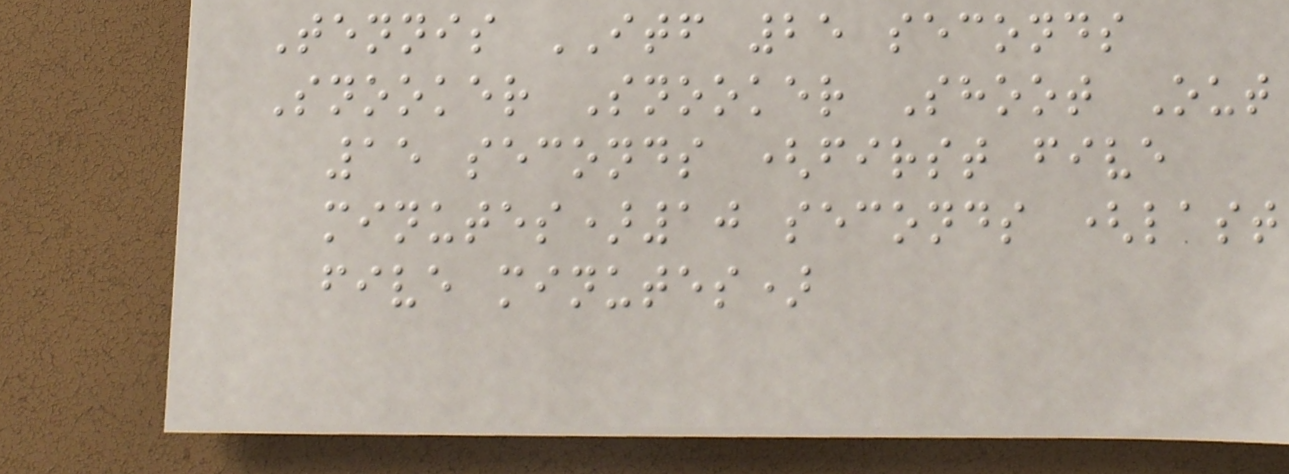Tennis ITF 25 seconds
Snooker Snooker Shoot Out
15 seconds (first five
minutes)10 seconds (last
five minutes)
